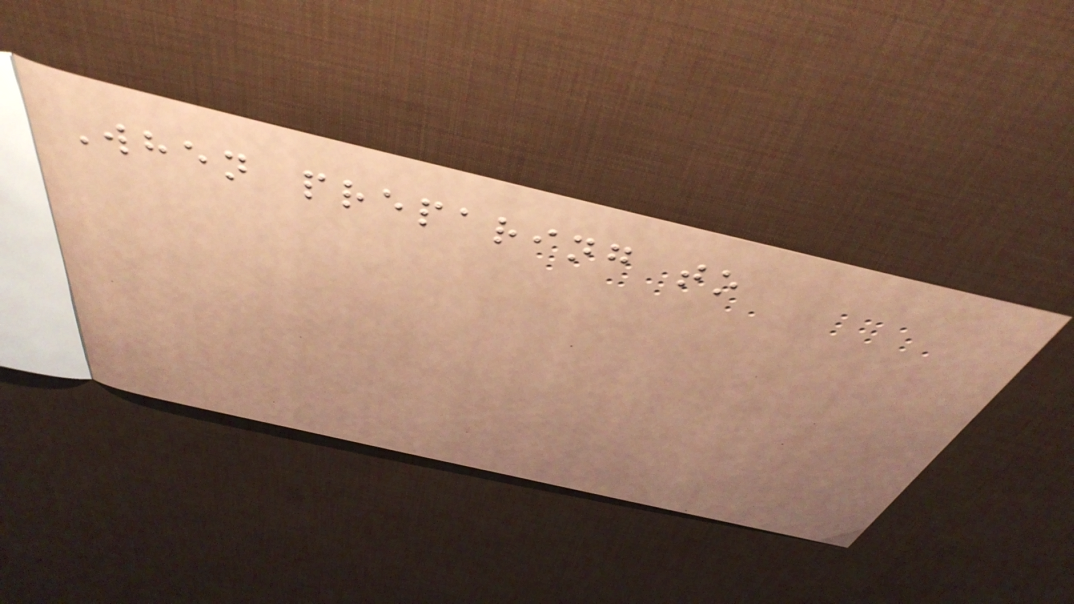When preparing to
